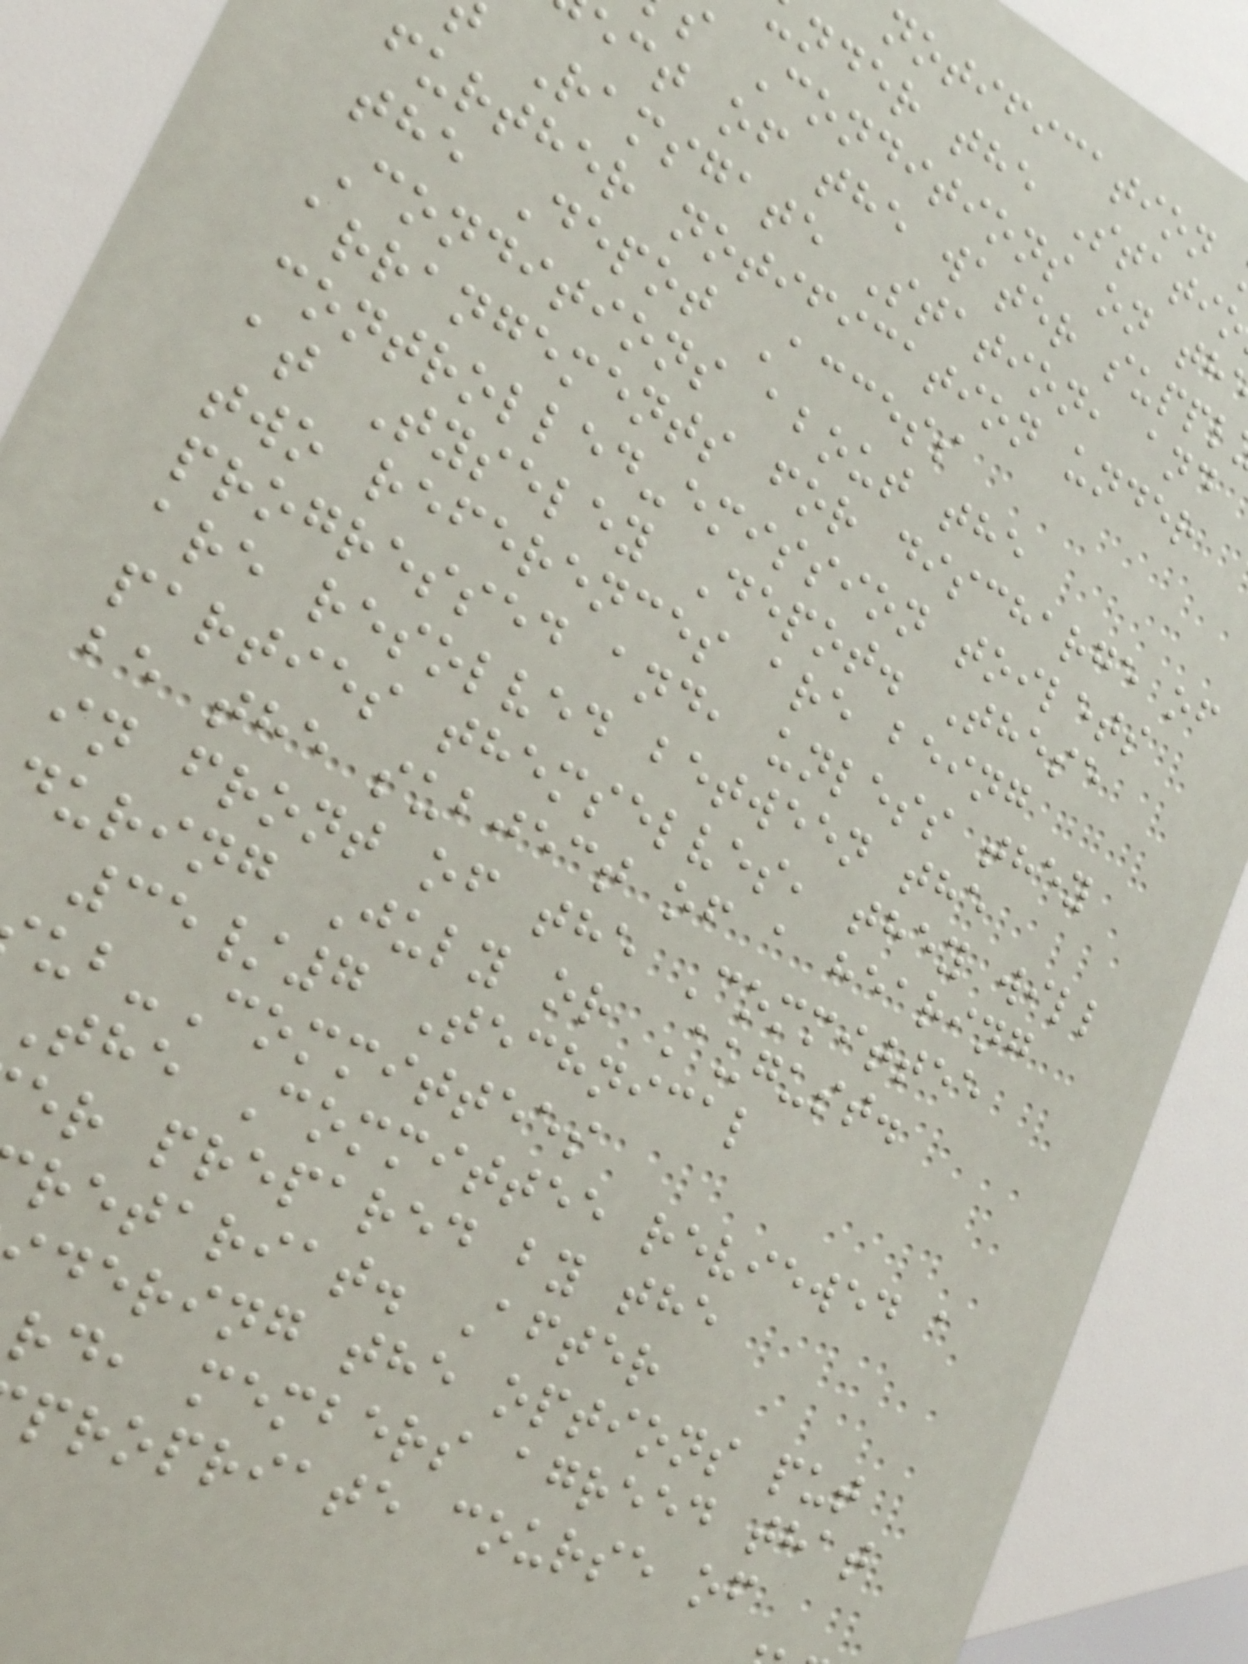notification
nder the Stati
Conditions on th
ect of the water suppl
Ramsgate Station, and
further notification under
the Depot Access
Conditions about the
arrangements for discharge of
controlled-emission toilets
at Tyseley Depot. These
two references are being
progressed and, unless they
are resolved between the
parties themselves, they will
be the subject of a hearing
in front of the Committee
during July or August.
35/7 Technical
ub-Committees
The Committee reviewed a
er prepared by the
retariat. After
dering the options put
rd, members agreed that
propriate course of
